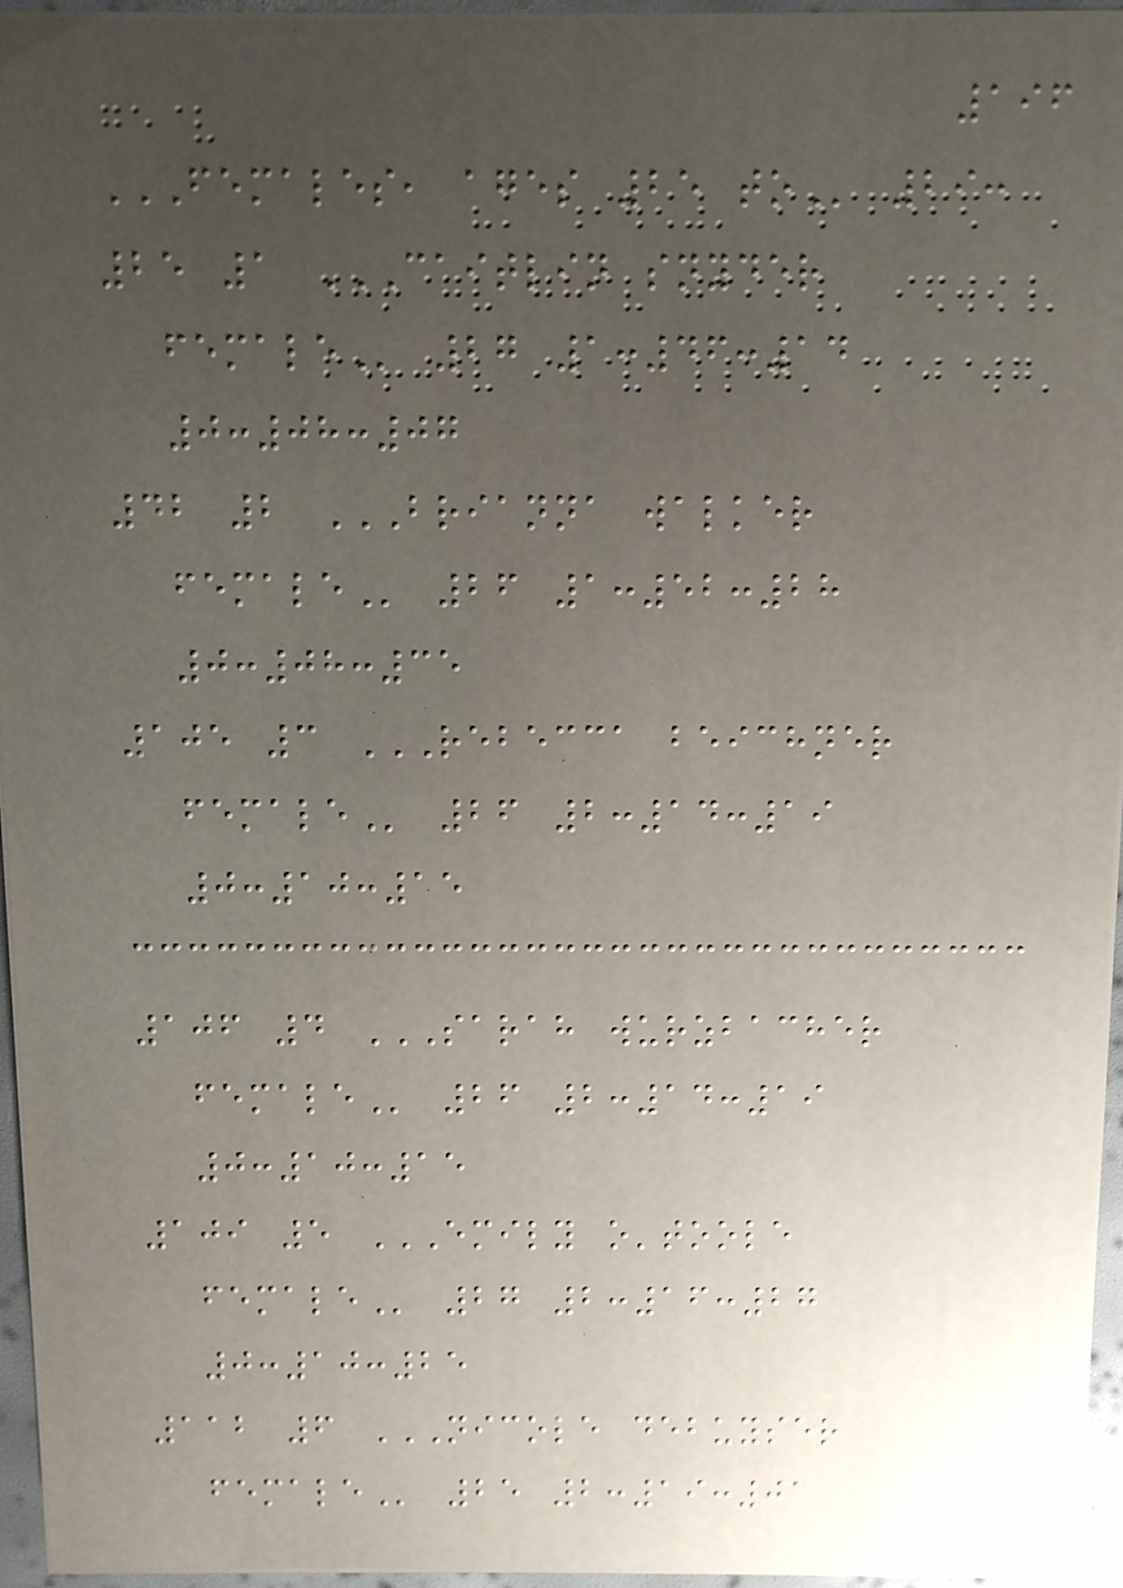196
FEMALES, AGES 25 TO 29:
25 1 CAITLIN SNYDER
FEMALE 27 1:46:14
0:08:07
42 2 BRIANNA WALKER
FEMALE 26 1:52:28
0:08:35
105 3 REBECCA BEICHNER
FEMALE 26 2:14:19
0:10:15
106 4 SARAH WURZBACHER
FEMALE 26 2:14:19
0:10:15
109 5 EMILY O'TOOLE
FEMALE 27 2:16:27
0:10:25
112 6 NICOLE DEBUYSER
FEMALE 25 2:19:01
